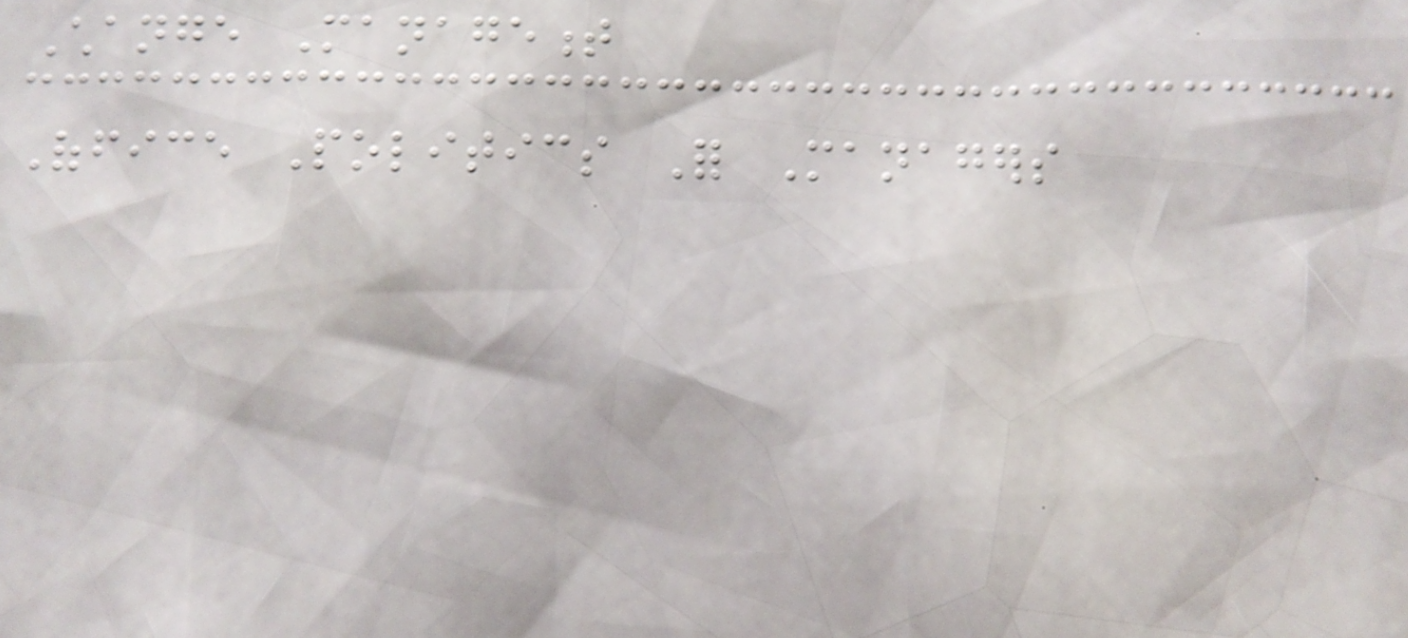Change Management
Office Politics For Managers
